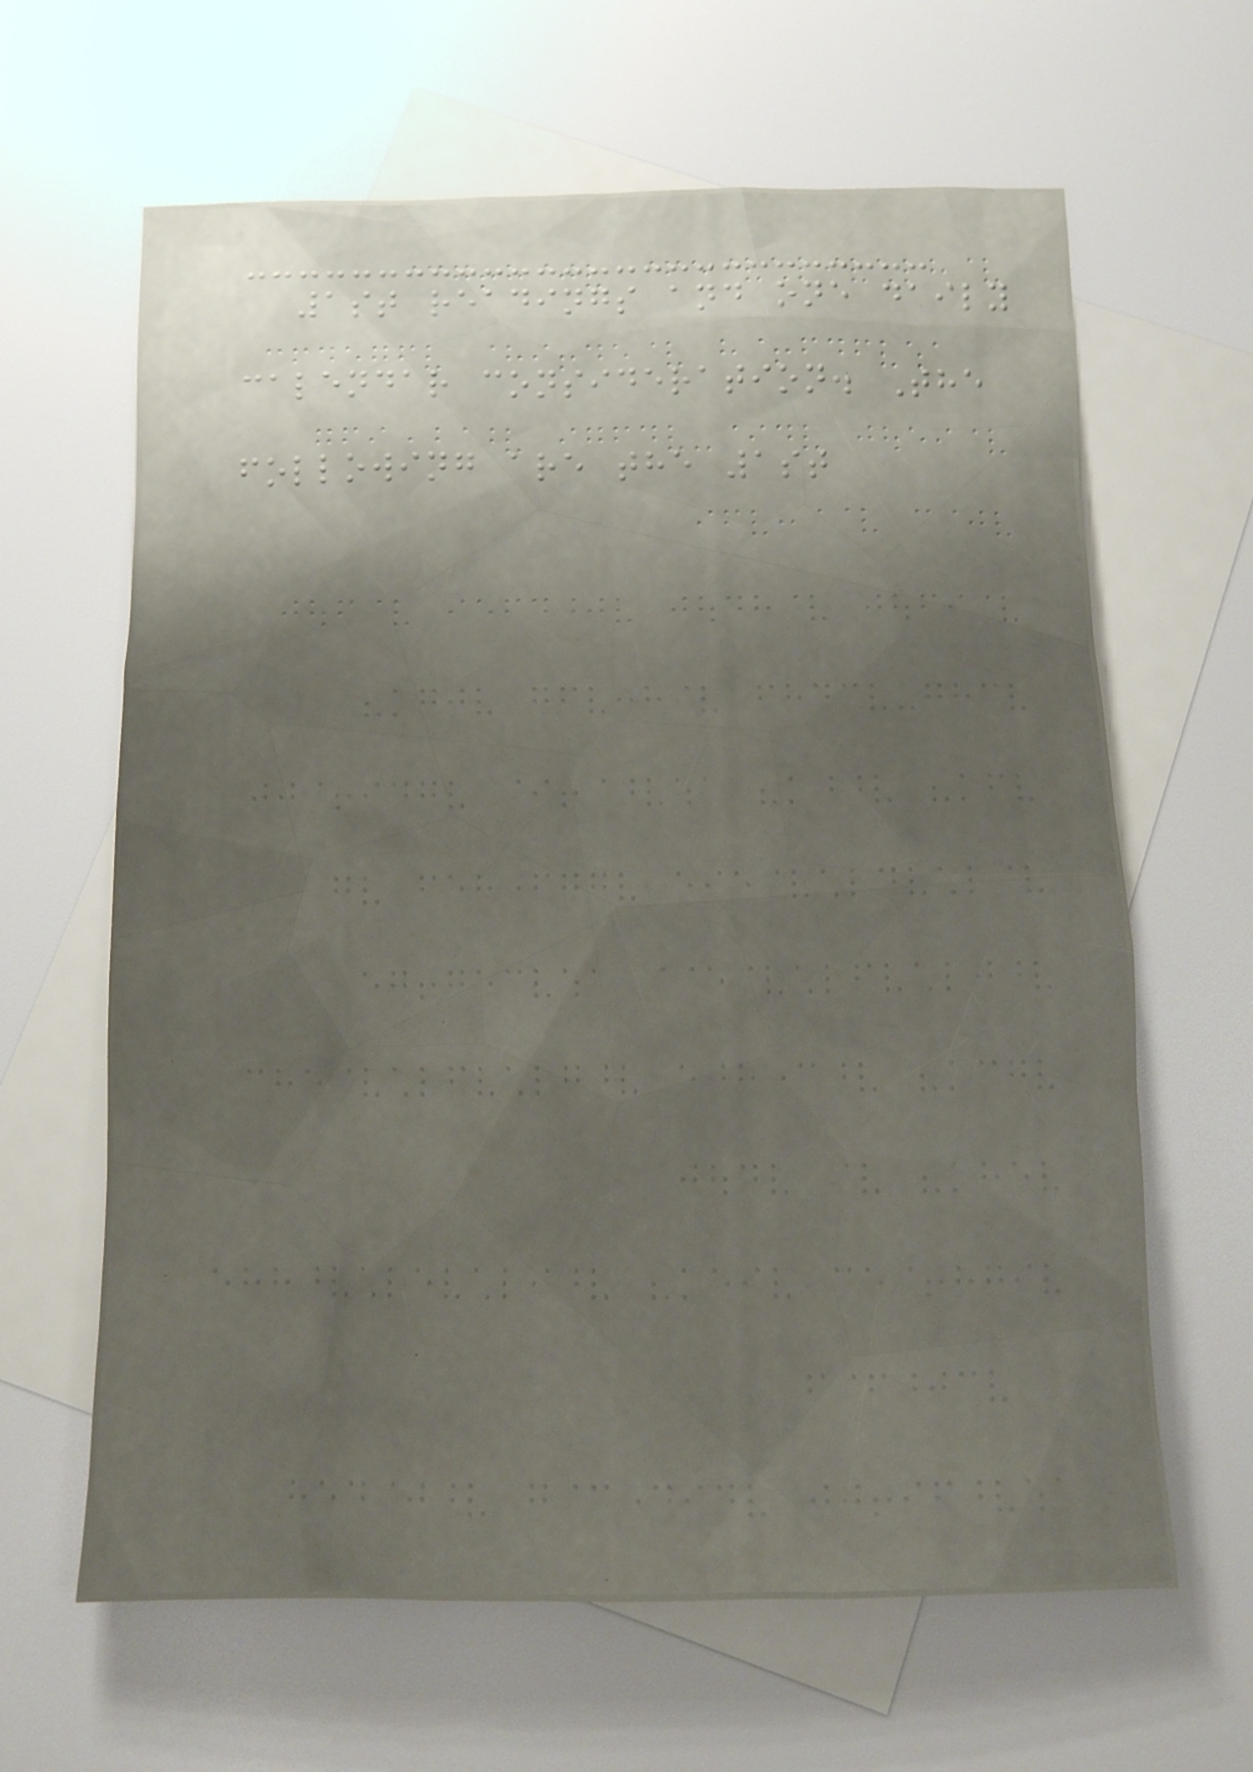1st readings and one daily
calendar consideration. The
following are the 1st
